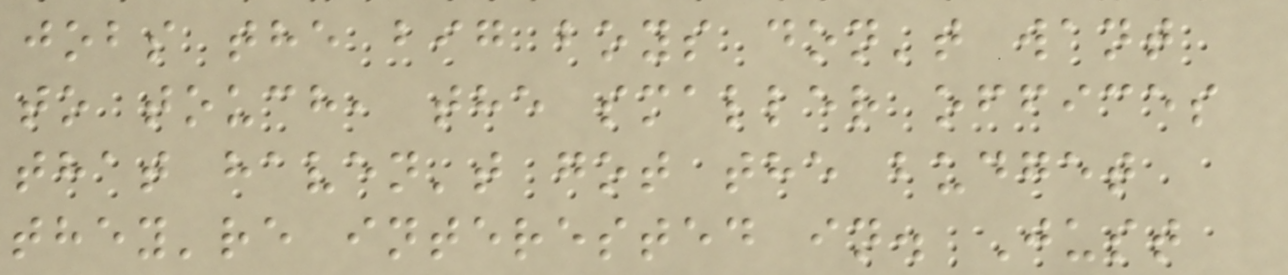jobs the big boys don't want
to touch, the smaller offices
that haven't got the budget
they're interested in. Just
